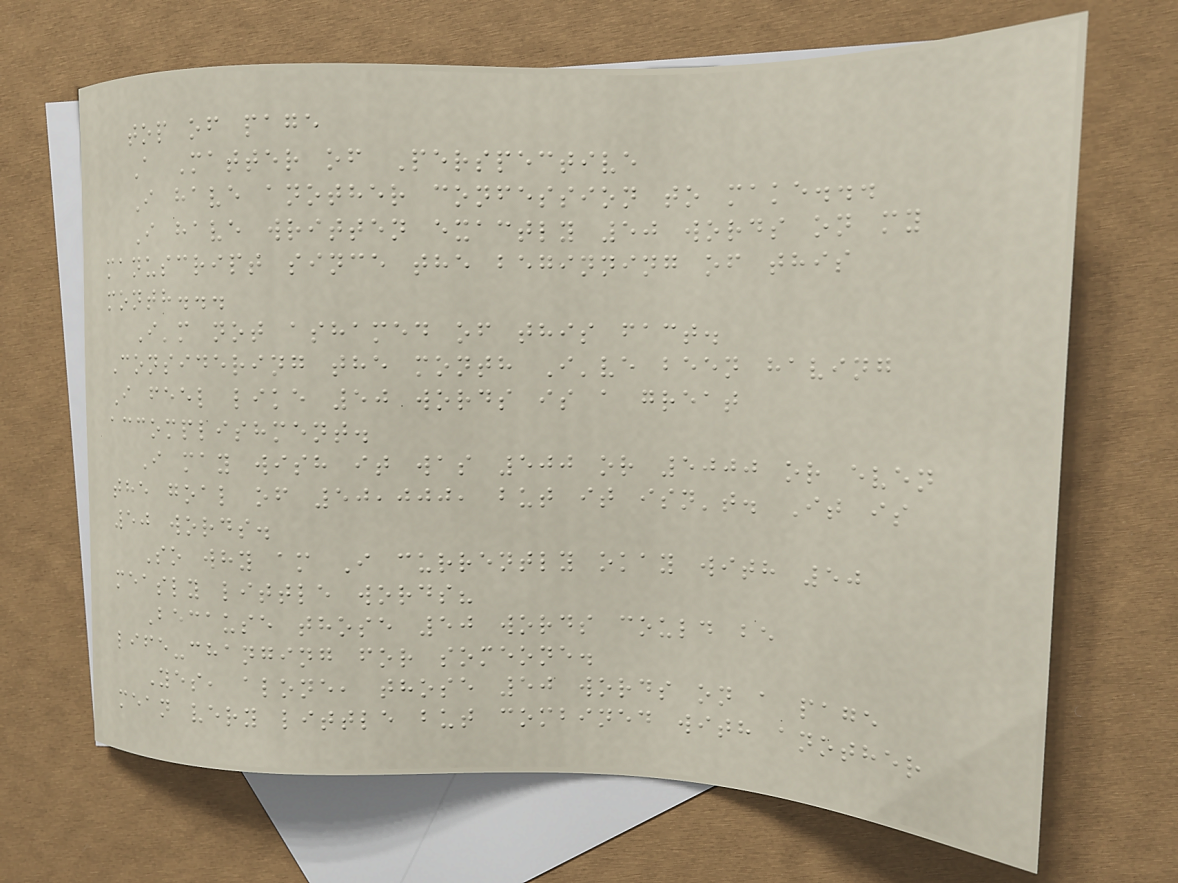top of page
A Matter of Perspective
I have another confession to make...
I have written exactly 50 words on my
manuscript since the beginning of this
month...
I'm not ashamed of this fact.
Considering the month I've been having
I feel like 50 words is a great
accomplishment.
I may wish it was 500 or 5000 or even
the goal of 50,000, but it isn't. It is
50 words.
So why am I currently okay with 50
measly little words?
Because those 50 words could be
life-changing for someone.
Yes, alone, those 50 words on a page
mean very little but combined with another
